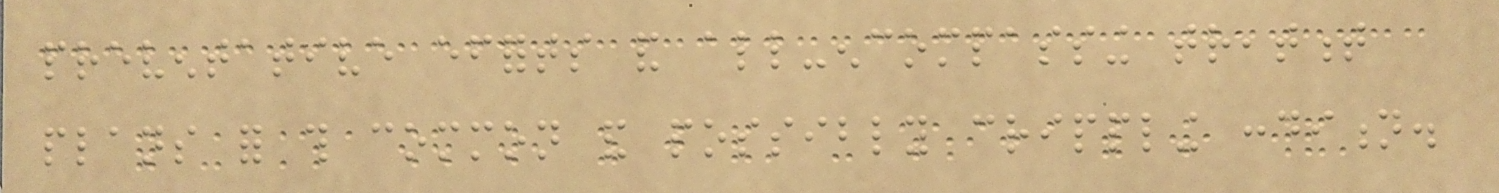preventative efforts and all-encompassing treatment
plans for this common and possibly crippling condition.
